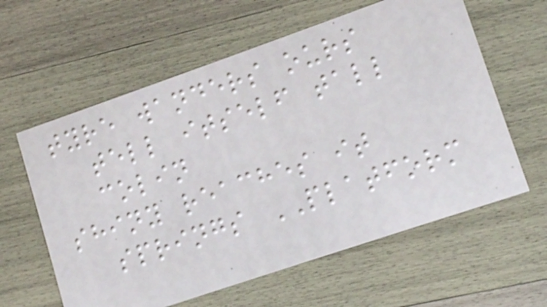tyre wanders ours
tell itself tall
colin
shiny reaches it
springs PLATFORM
